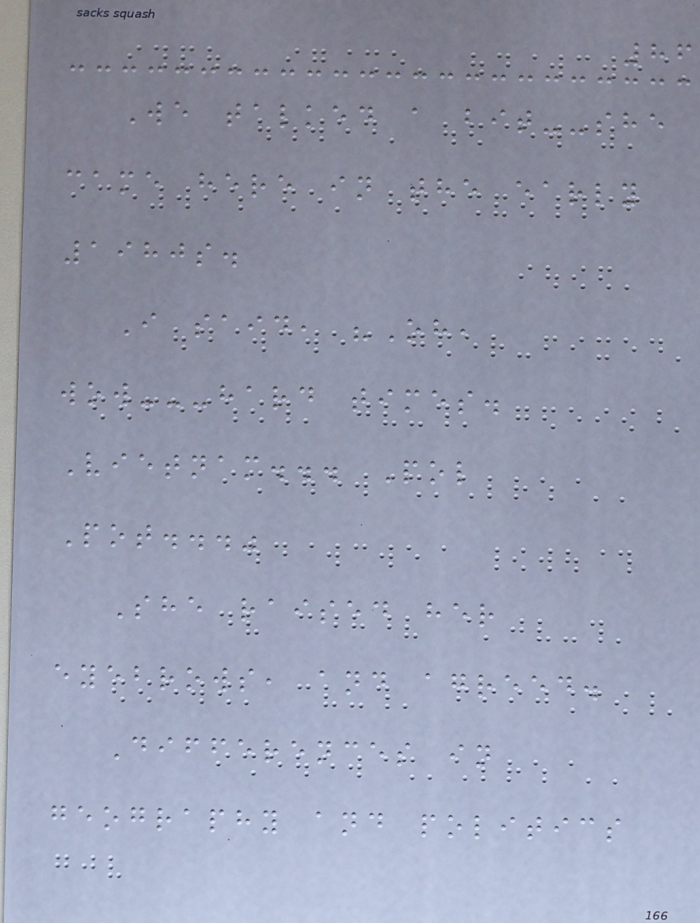86
We talked a bit--she
came here in the early
1980s.
I said, "Oh,
wow---hard times.
Vietnam... Pol
Pot..."
She raised her
eyebrows, and agreed.
Differences in
geography and politics
